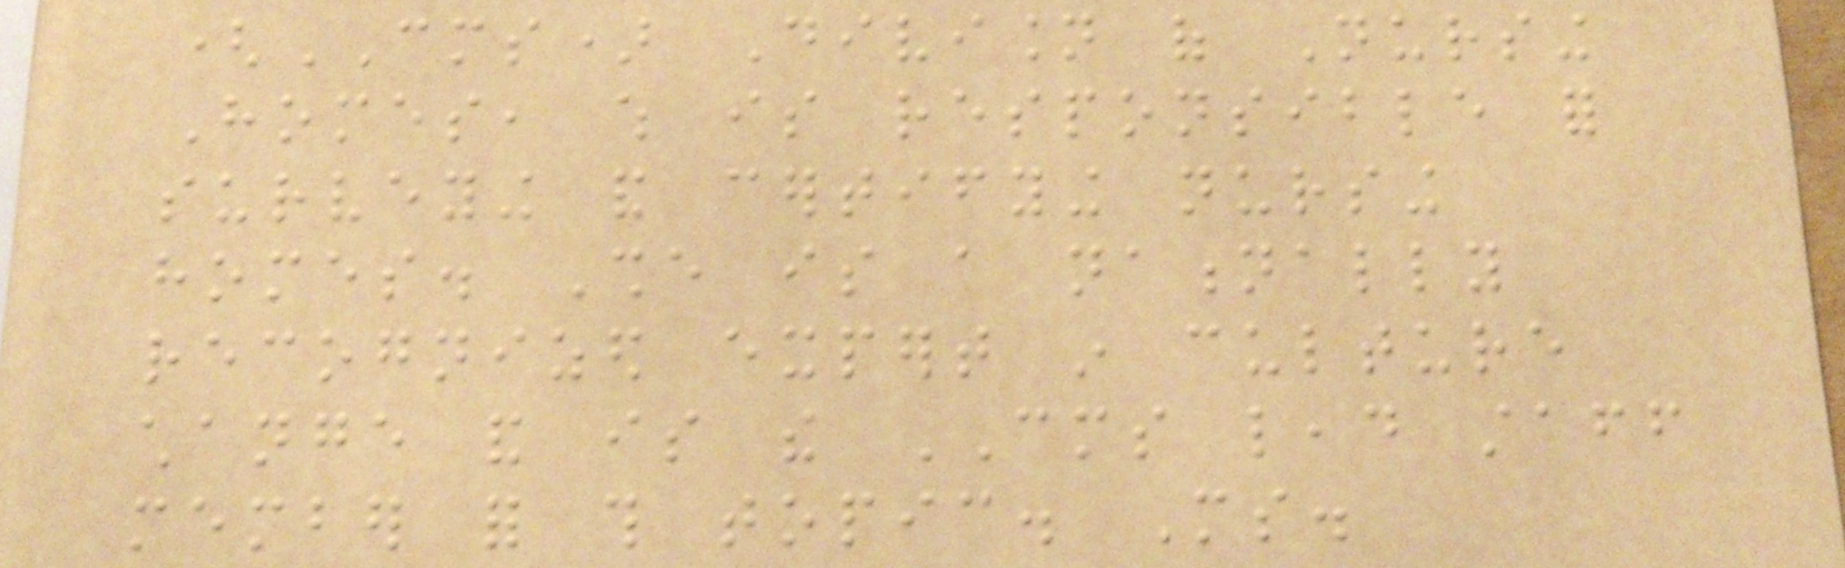(CMS) Division of Nursing
Homes, which is responsible for
surveying and certifying nursing
homes. She is a nationally
recognized expert in culture
change and is the CMS lead staff
member for this topic. Ms.
